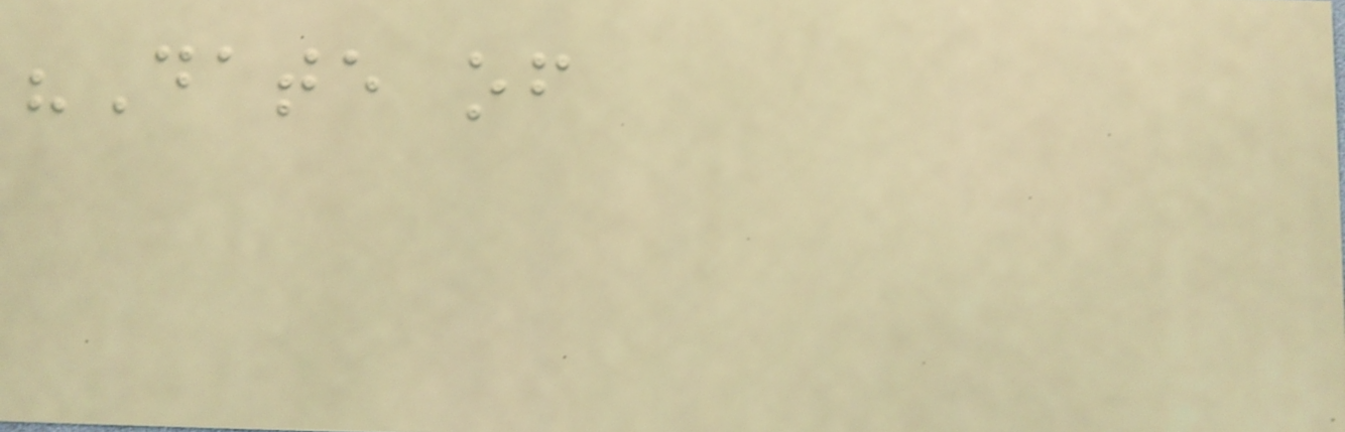"Date of
